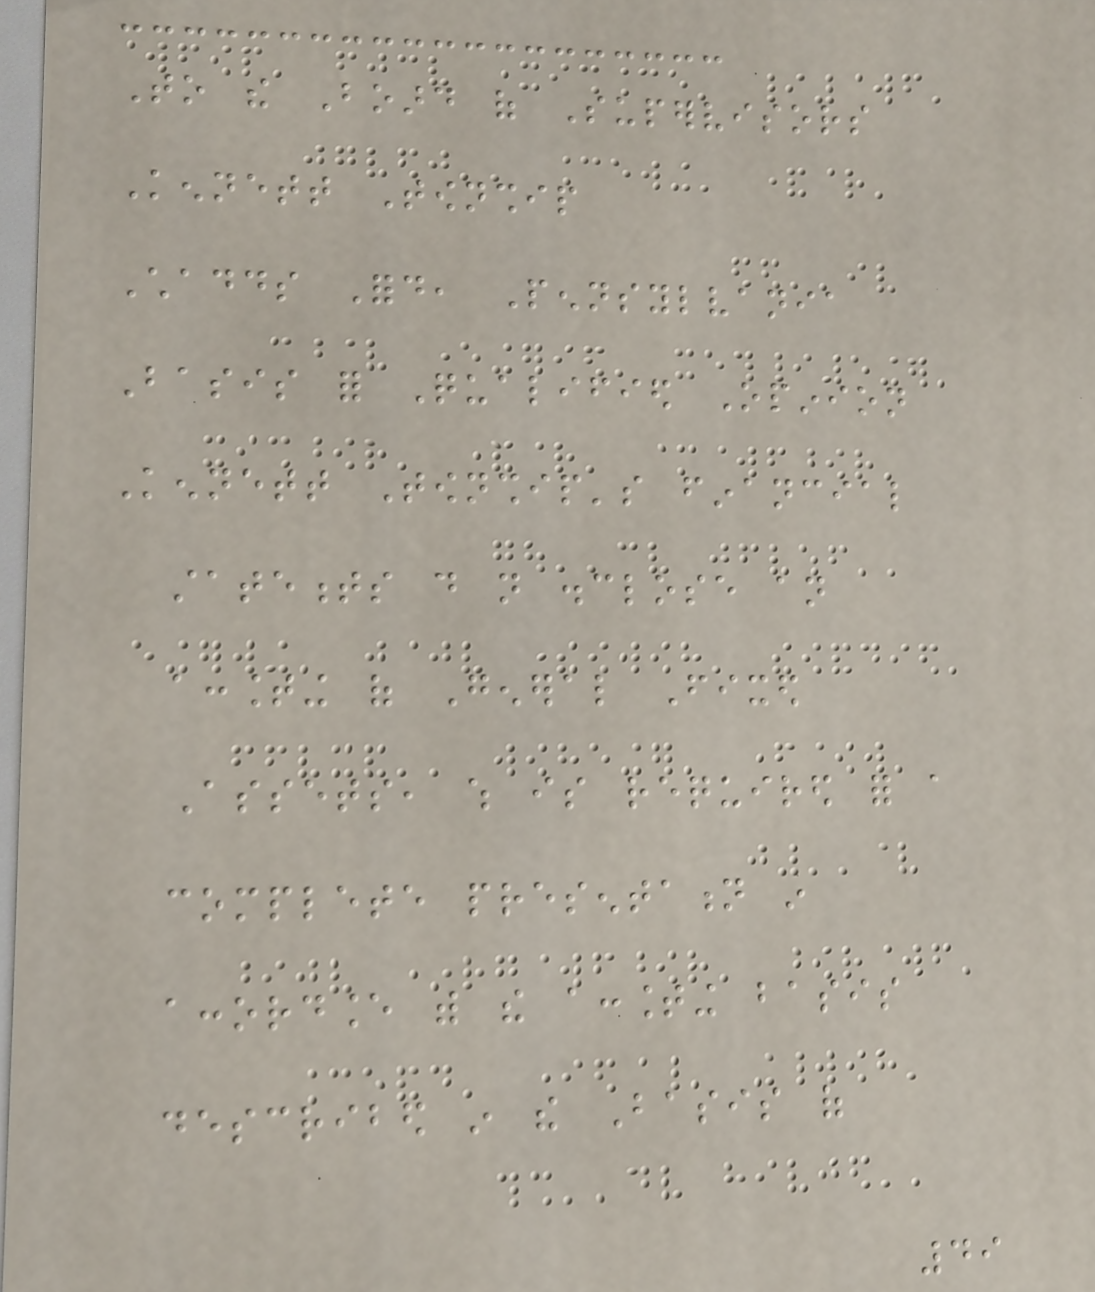To the Board of Supervisors
Kennett Township
Chadds Ford, Pennsylvania
Basis for Qualified Opinion
Kennett Township's financial
statements do not disclose an
accounting of General Fixed
Assets, which is required for a
complete presentation in
accordance with the accounting basis
described in the Basis of
49
